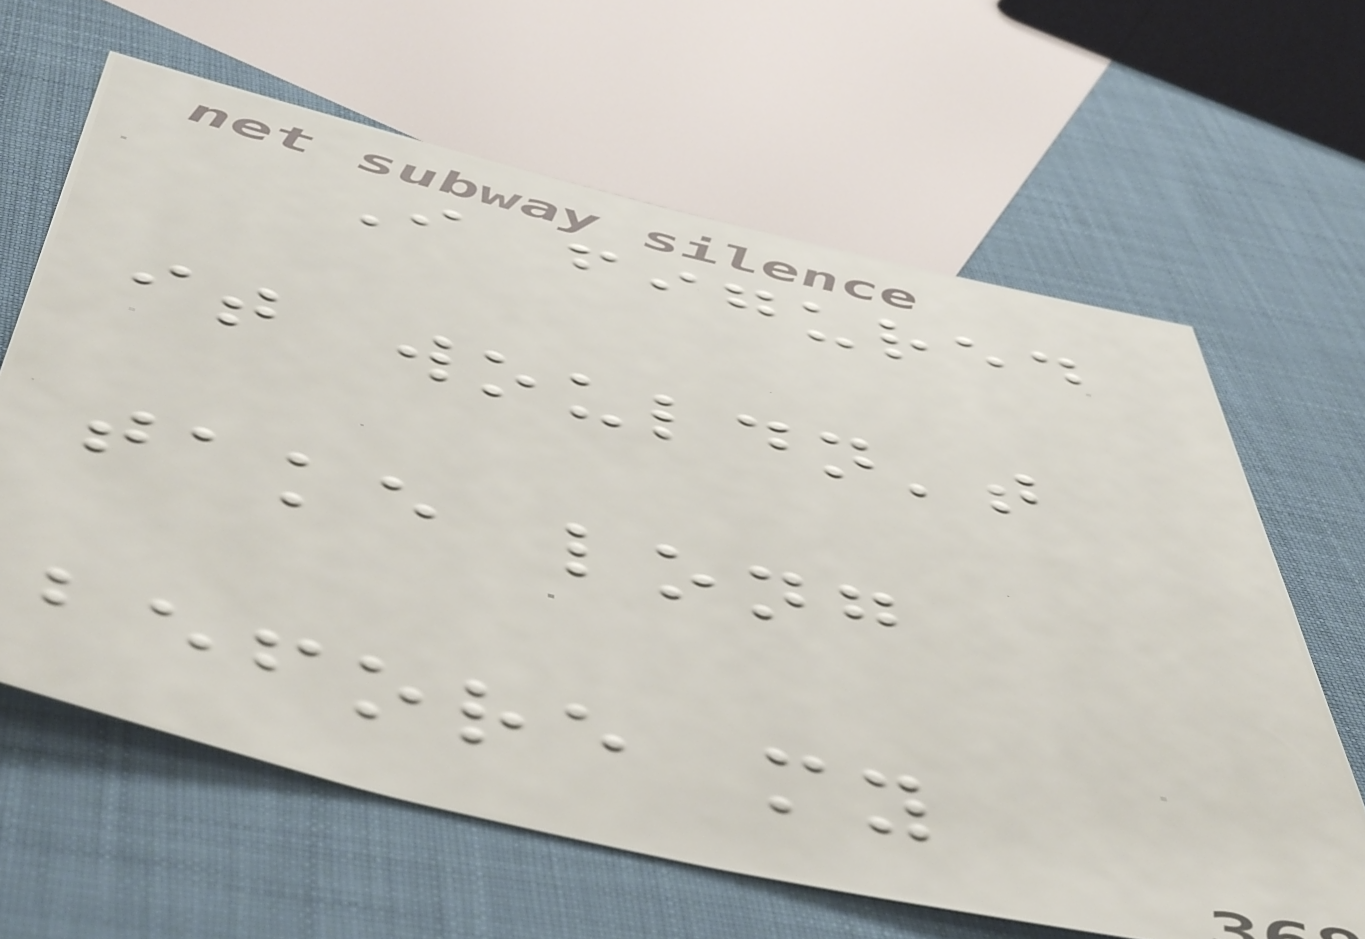I figured
it wouldn't
take long
before my
